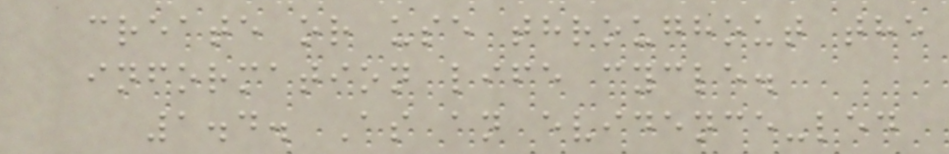create or use throughout the
information life cycle.
1.4. As an evidence-led
